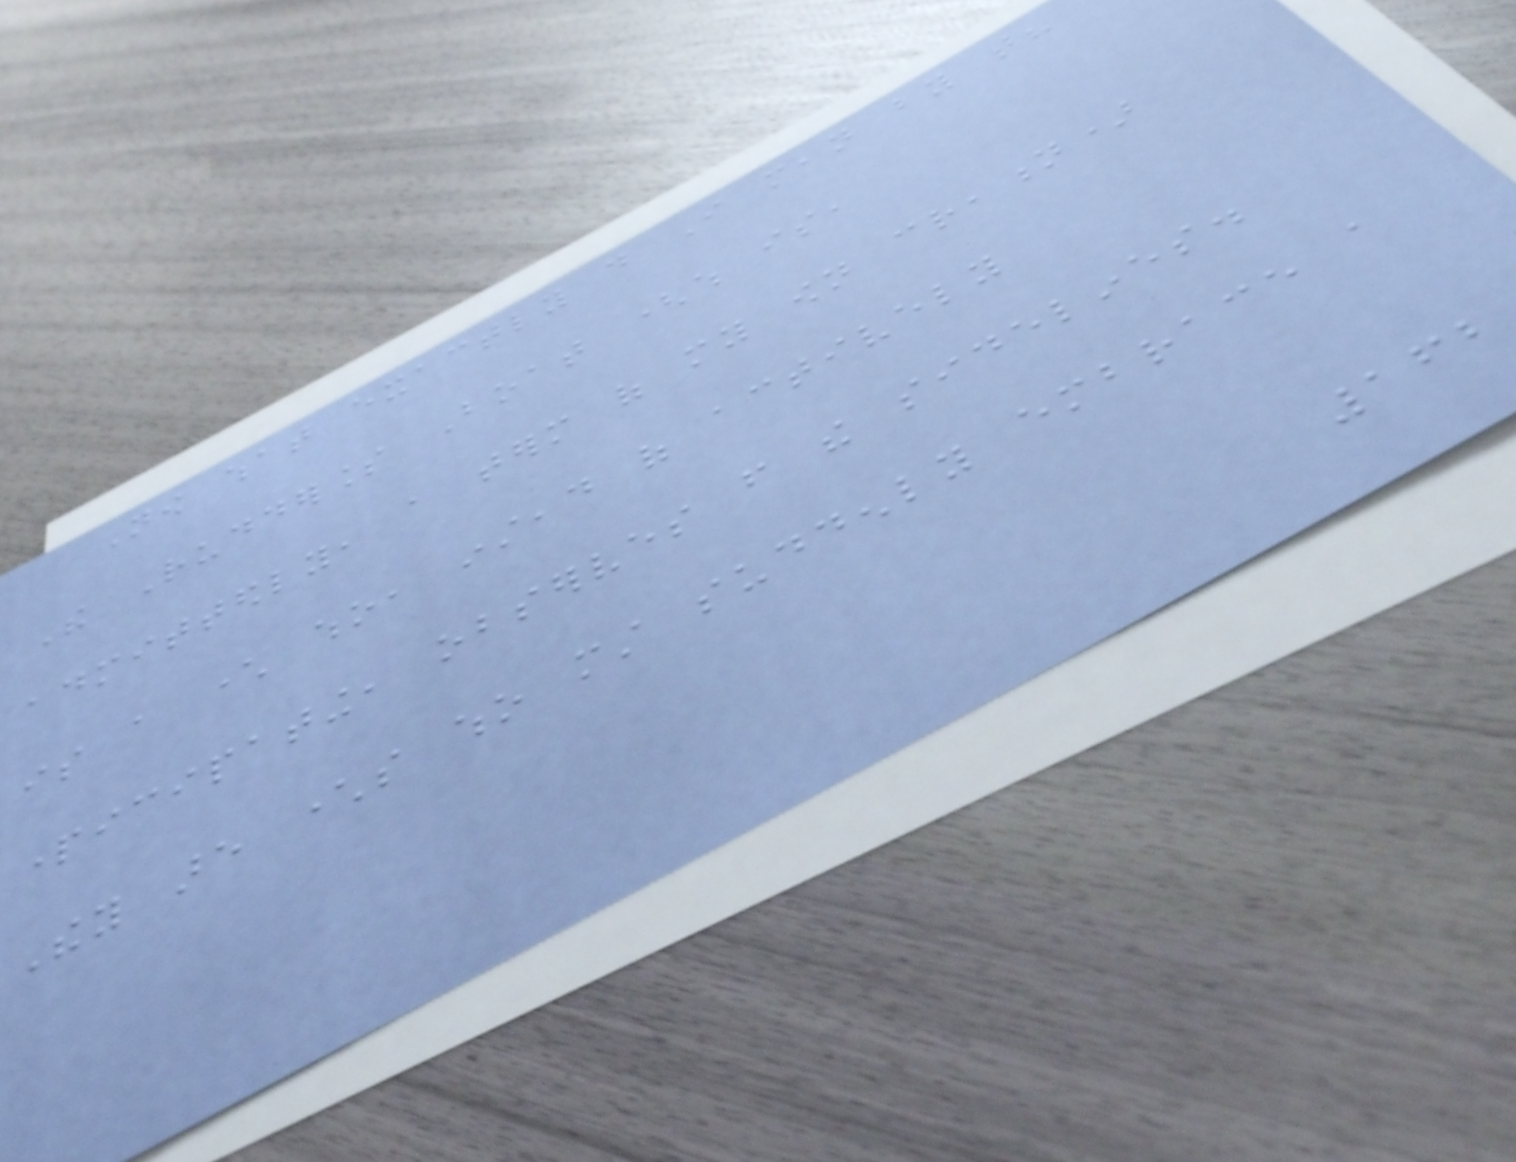Now what exactly do I mean by that?
The Rudderless Boat (which is,
admittedly, a term of my own creation)
is a character who, instead of actively
participating, observes from the sidelines.
They are characters who must suddenly embrace a
162
